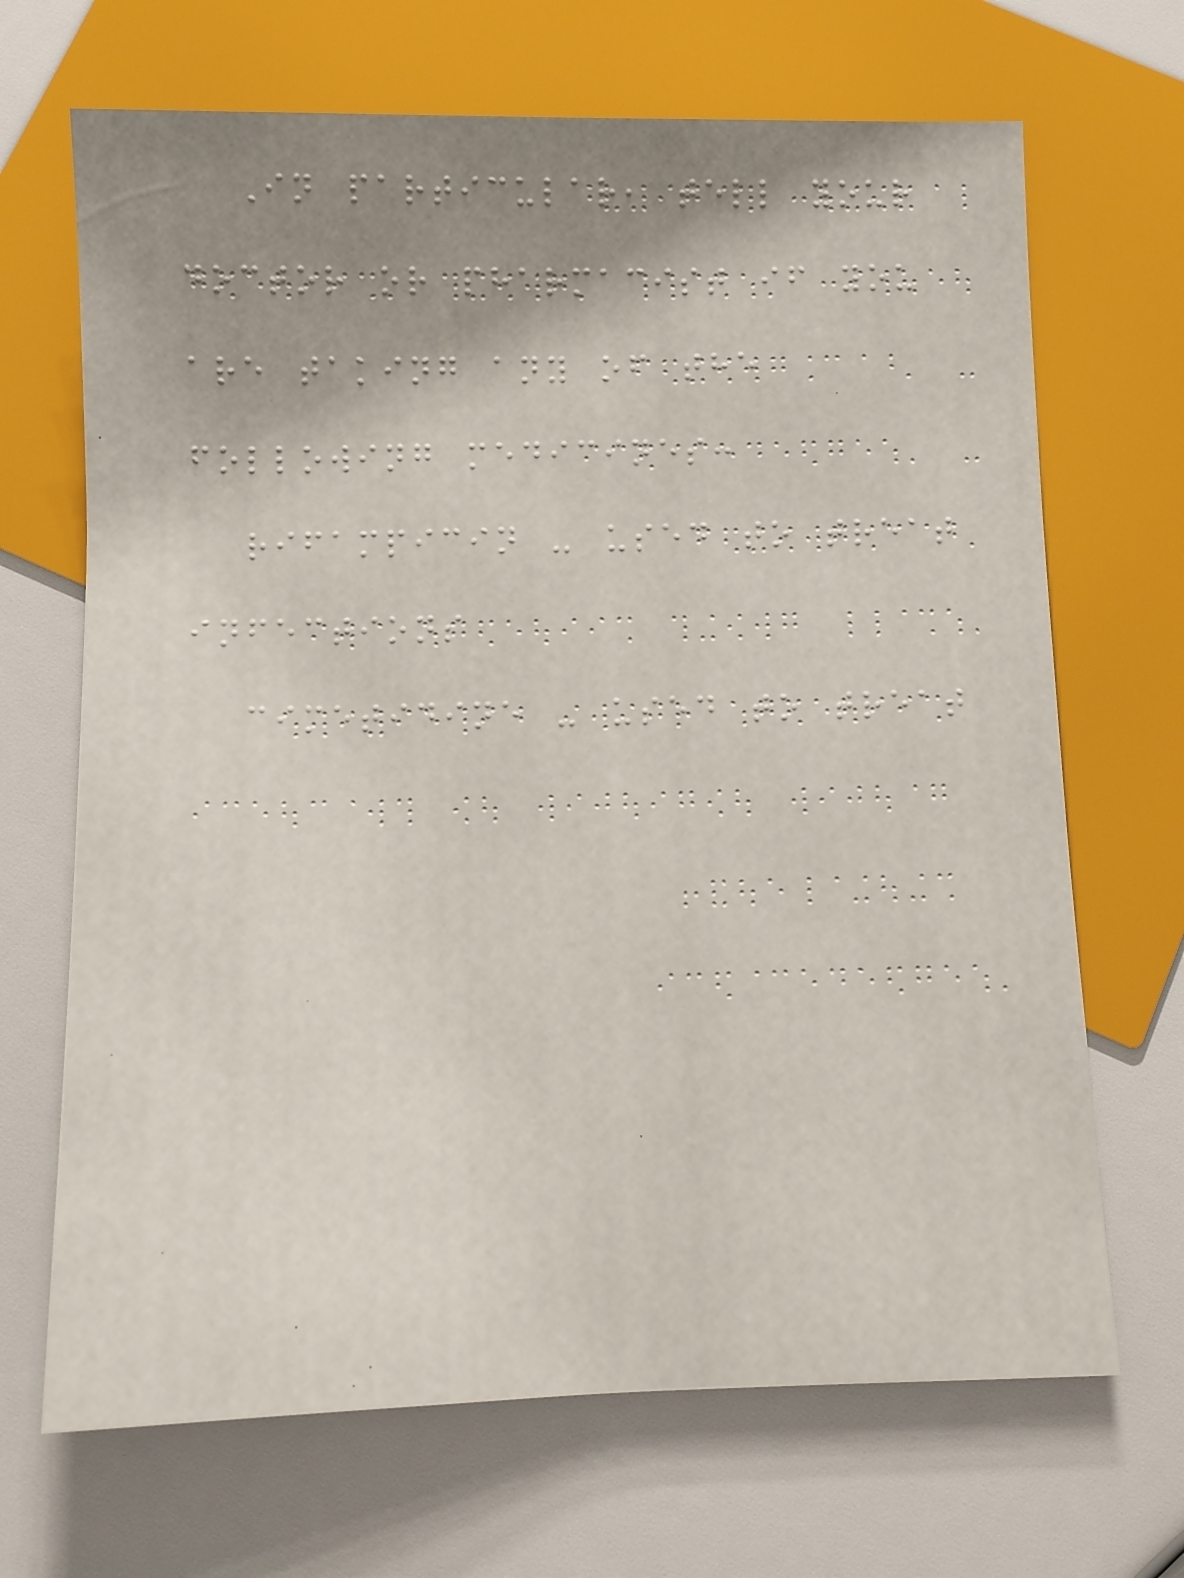In particular, tell your
doctor or pharmacist if you
are taking any of the
following medicines:
rifampicin - used to treat
infections
cimetidine - used to treat
